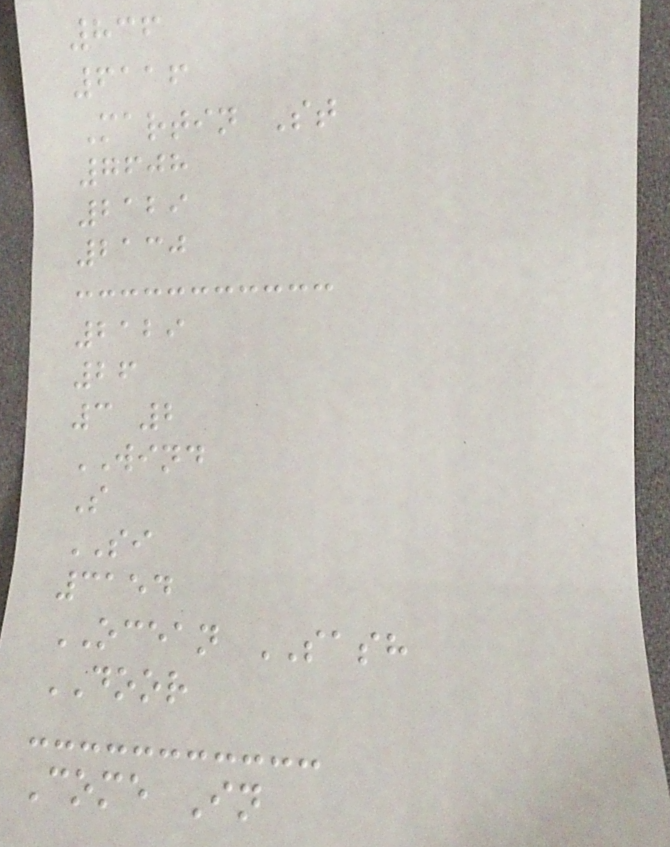836
6116
Martin St
7608
2129
2130
2129
26
3 2
WIND
S
SI
3154
OCEAN SASH
DOOR
Come In
